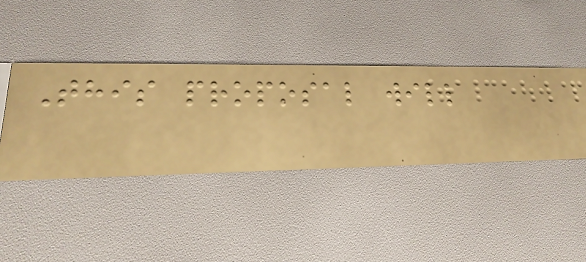This proposal will
